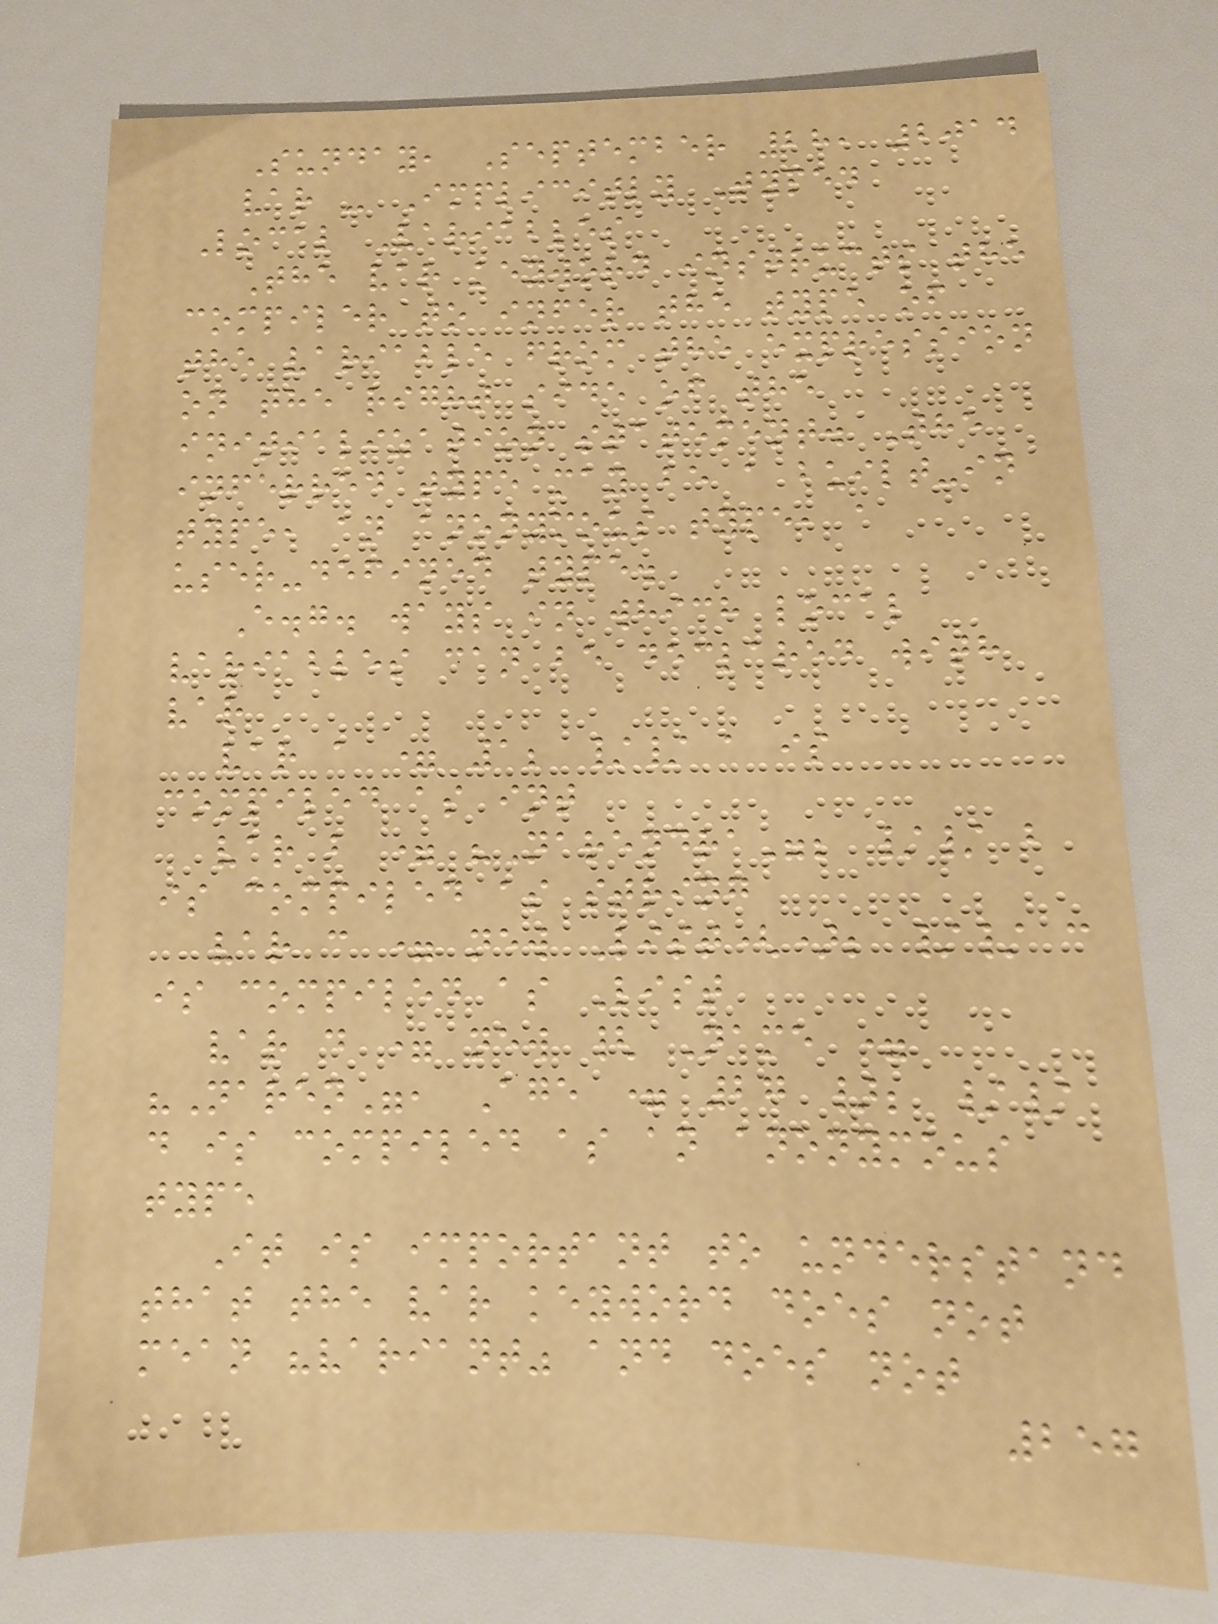Sunday, September 28, 2014
var - Implicitly Typed
Local Variables
The var keyword instructs the
compiler to infer the type of
the variable from the expression
on the right side of the
initialization statement. The
inferred type may be a built-in
type, an anonymous type, a
user-defined type.
E.g. ways in which local
variables can be declared with
var
var a = 1; // a is
compiled as int
var b = "Narendra"; // b
is compiled as string
var c = new List(); // c
is compiled as List
var d = new { Name =
"Naren", Age = 27 }; //
d is compiled as an anonymous
type
It is important to understand
that the var keyword does not
mean "variant" and does not
257
